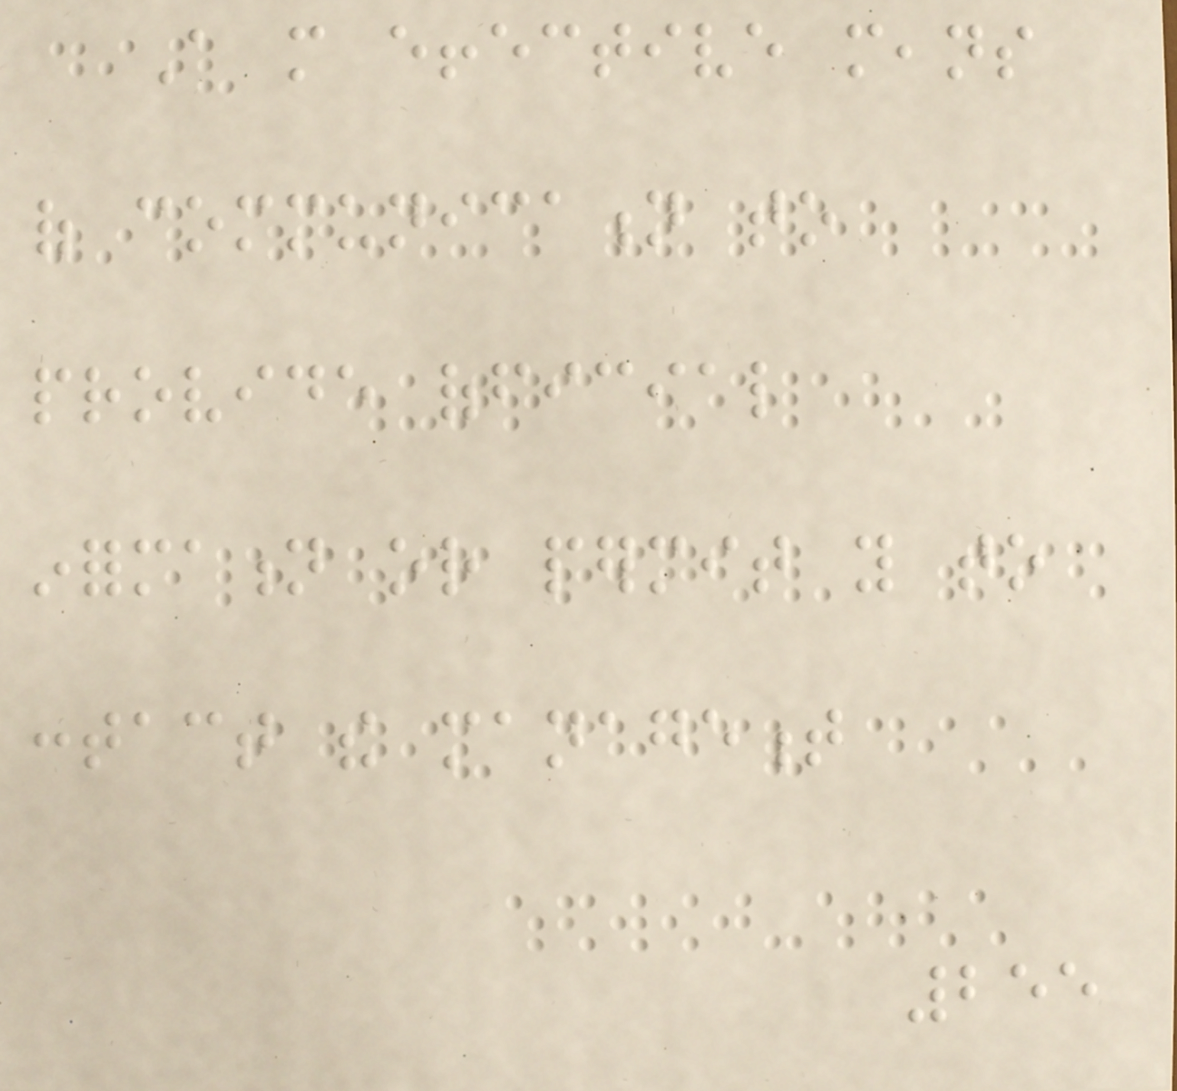A more effective means
of communication to
provide official
information or permit you to
contact the management
255
